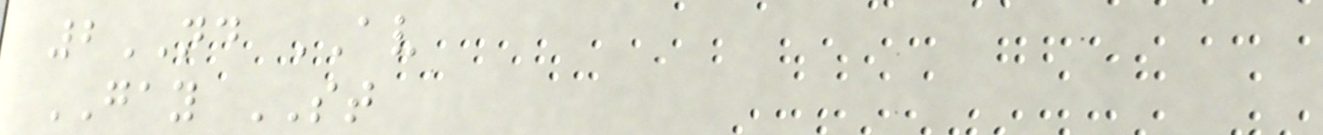2ND AV
GAY ST
